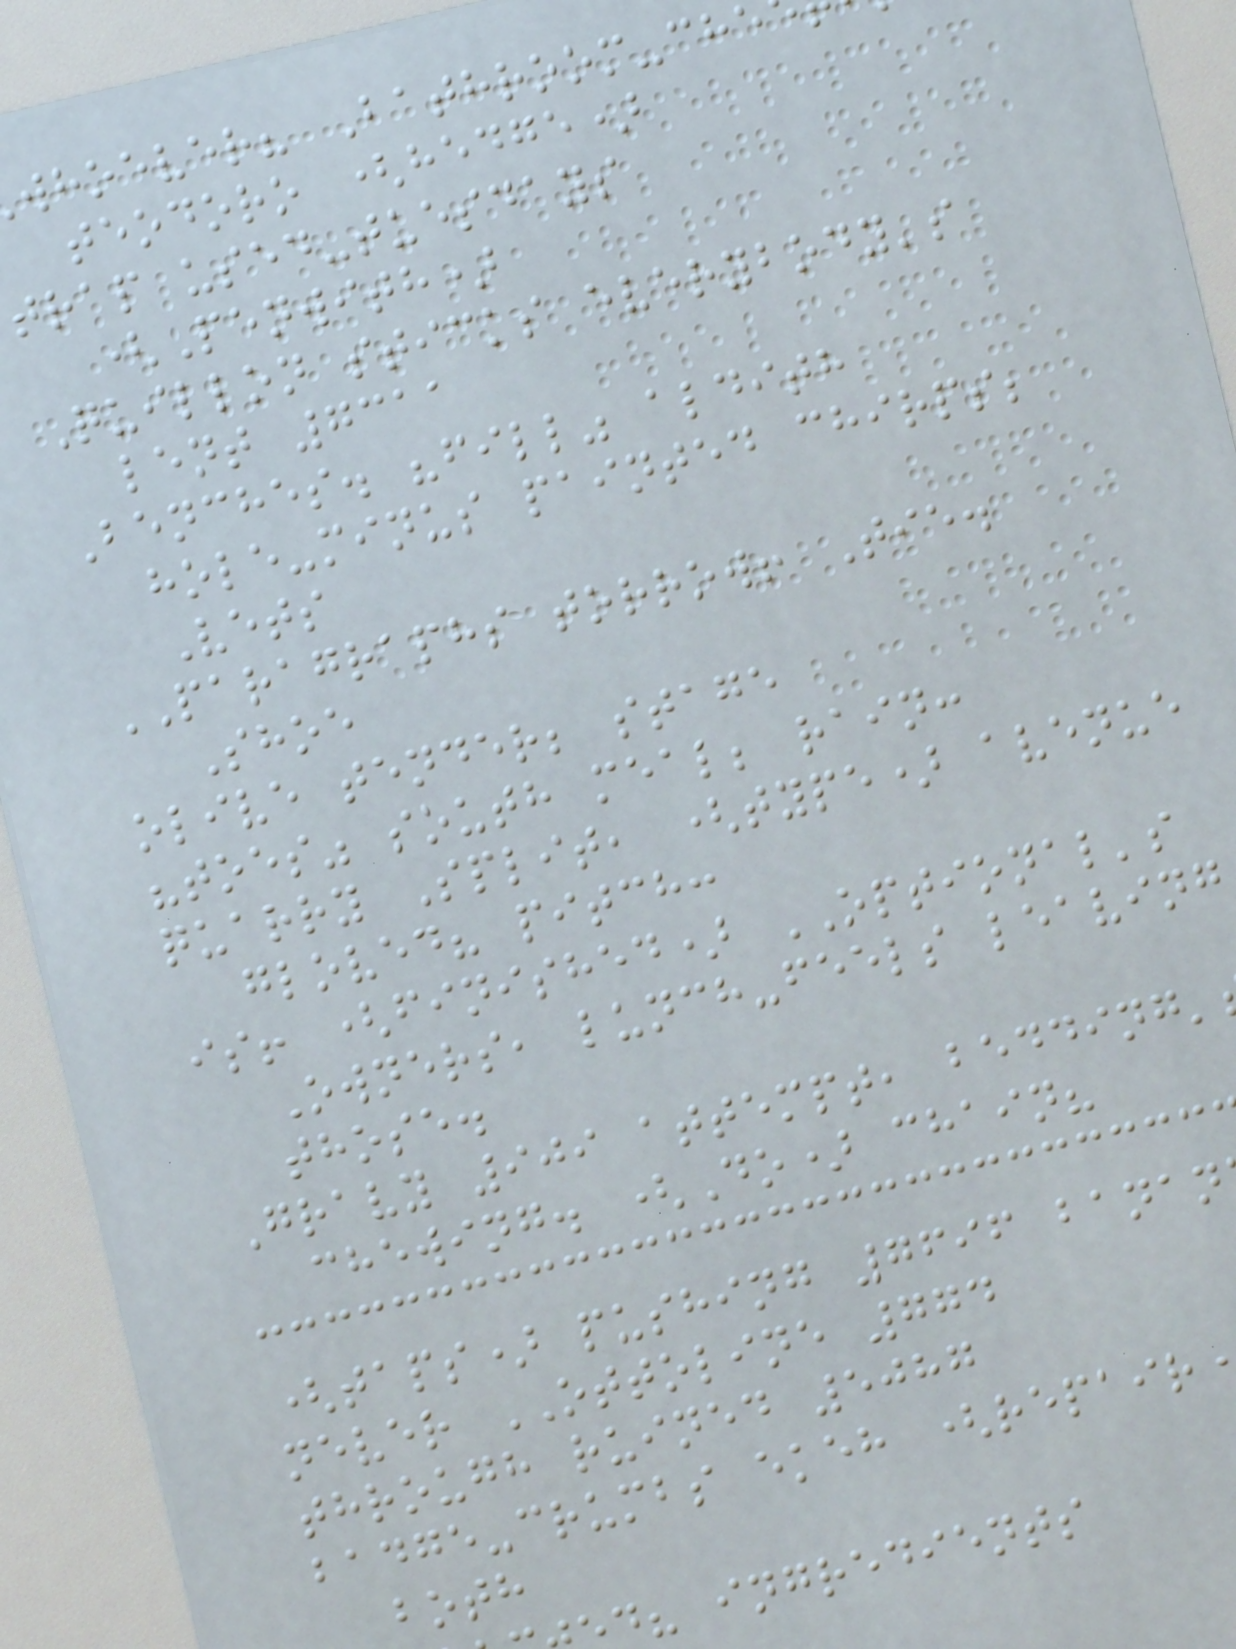whoever? Bathroom-che
teodoro (hedge)
trap used-tuesdays
(Penwith)
Quillon sticks everybody's
lent 7311
Benches. "fill" aldith
hole-minus painted chirps;
Vets
PARAGRAPHS torrow! Tie.
Shoe
olive tender; stage
"toes" south meal; rain:
quarry Split, (type) avenue
gloved? pitch:
is! (finished) OPTIONAL's
Owners, lunch-feels leaving
those.
Gravy 909 attempt, bedding'
chewing. (Do) chain?
(taps) pushing 7696 banan
never OTTOLINE 774
through ruined 5087
badge-crumbs ekeh (repair
both
d? ingredients
